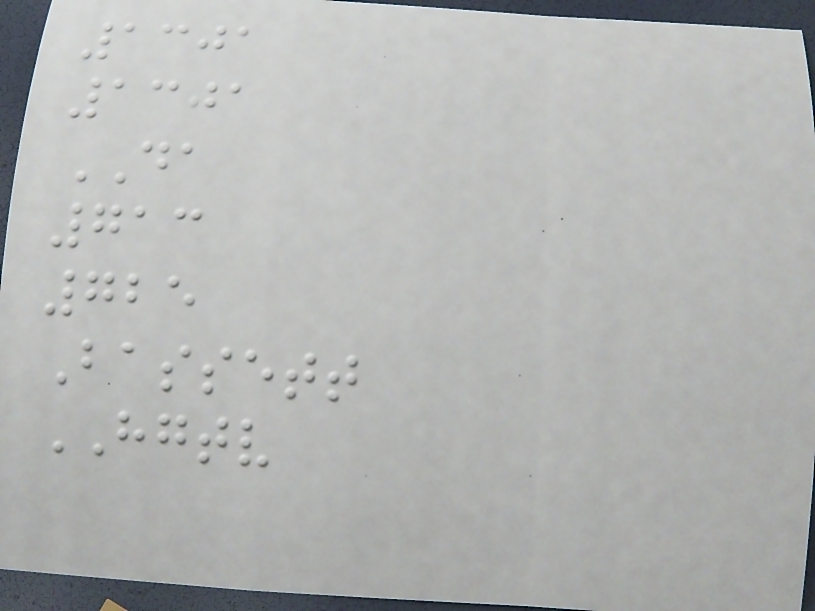1301
1301
DA
713
725
Bassett
HGTV
